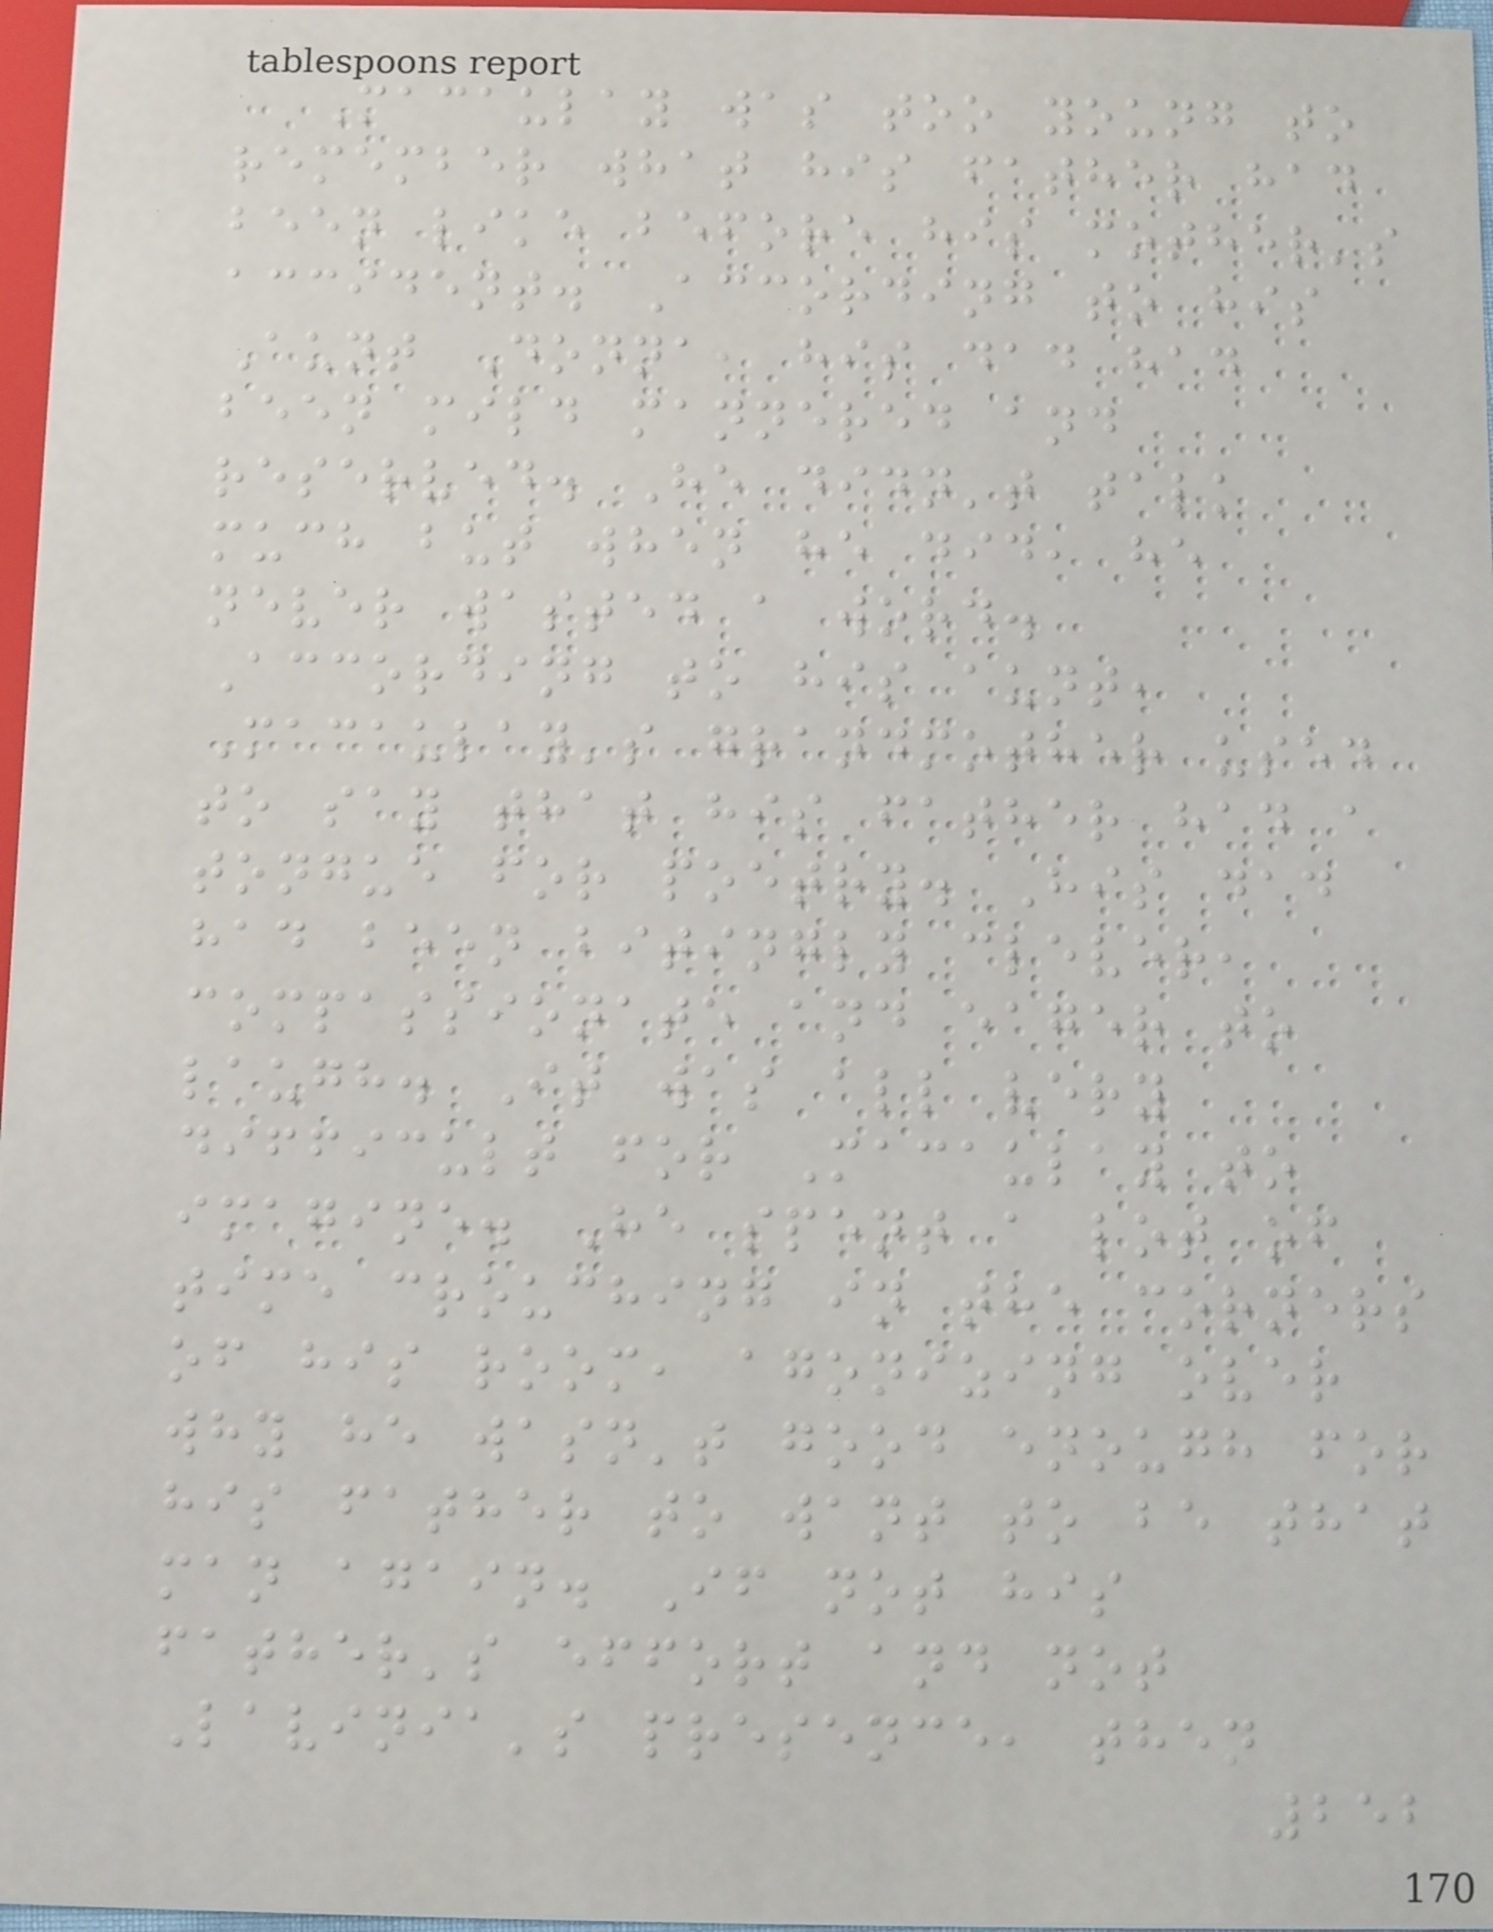Macaulay was too young to
remember what his father had
been like before his mother's
accident. According to his
Aunt Donna, his dad had
been mild mannered and
reserved. He didn't talk
much but when he did, he
never wasted a word.
According to his aunt,
Macaulay's grandmother used
to say that his father had a
tongue for poetry. His dad
had been bitingly clever,
compassionate and eager to
laugh. It was all very
difficult for Macaulay to
imagine. He spent a lot of
time crouching in the corners
of his room, agonizing over
why he wasn't good enough for
his father to want to be that
man again. If not his
father's effort and not
Lavinia's presence, then
252
